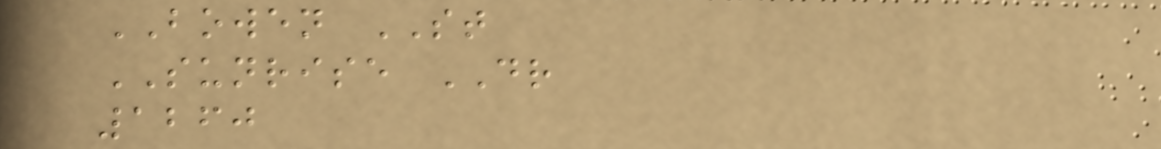BOWEN ST
SUNRISE DR
1260
